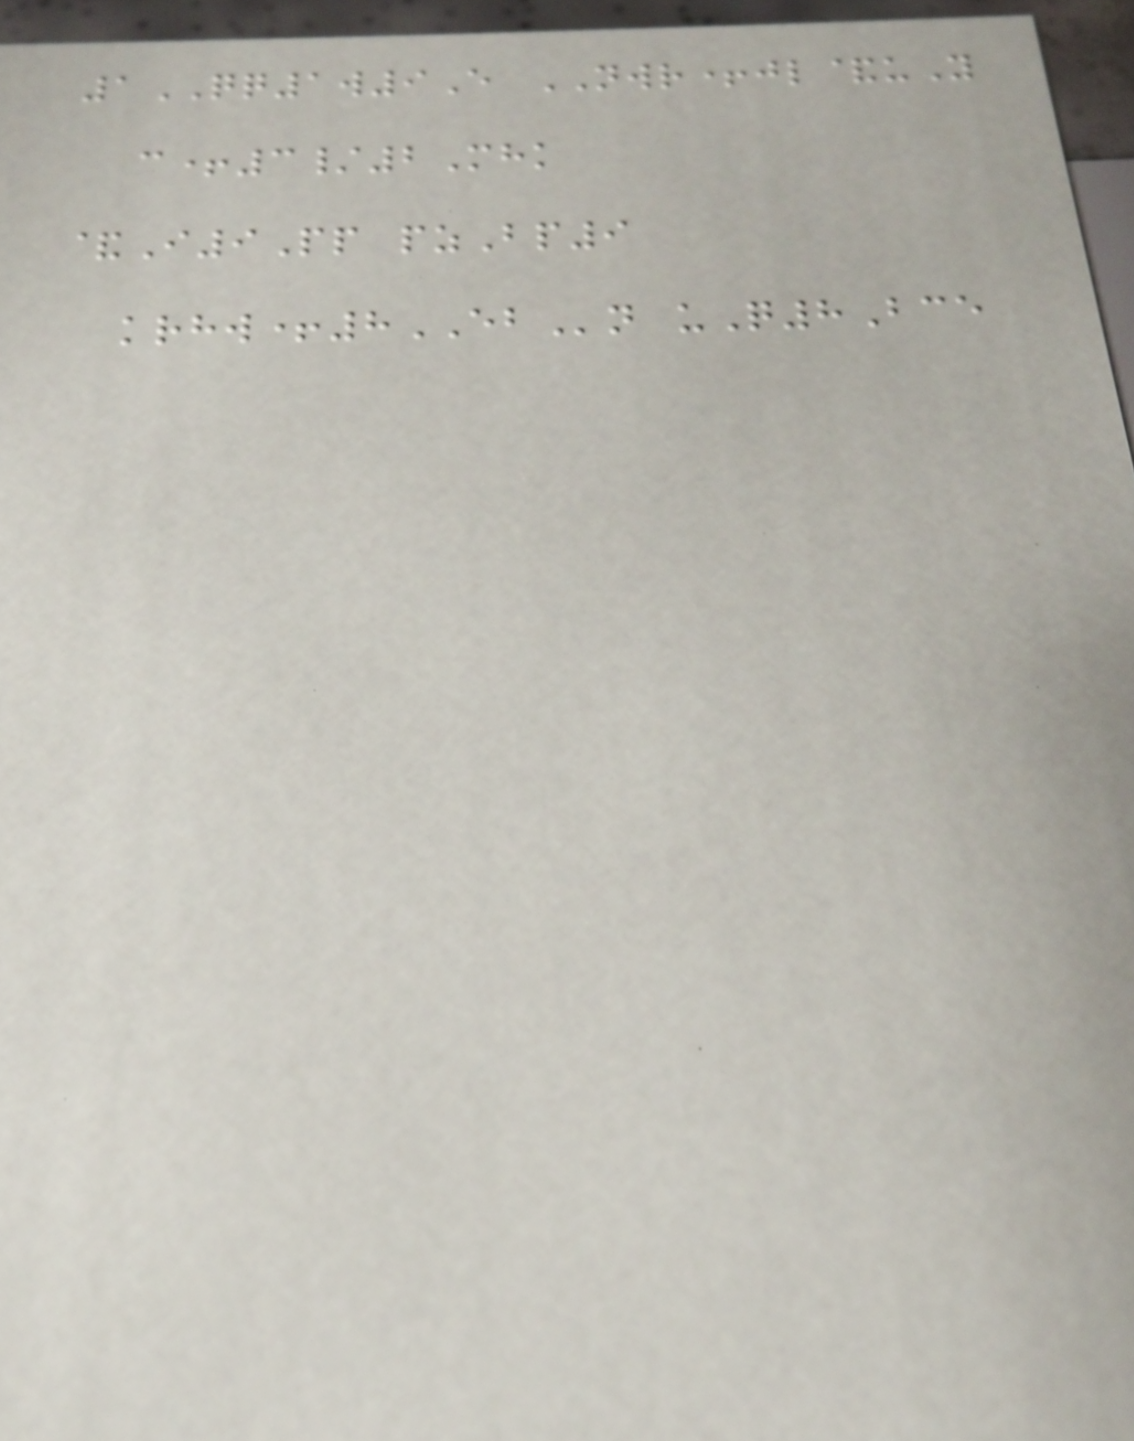1QQ1w9E NWR+jl&uY
c+3/2Mhk
&I9Pp pzBp9
krhw+8EBn uQ8Bce
